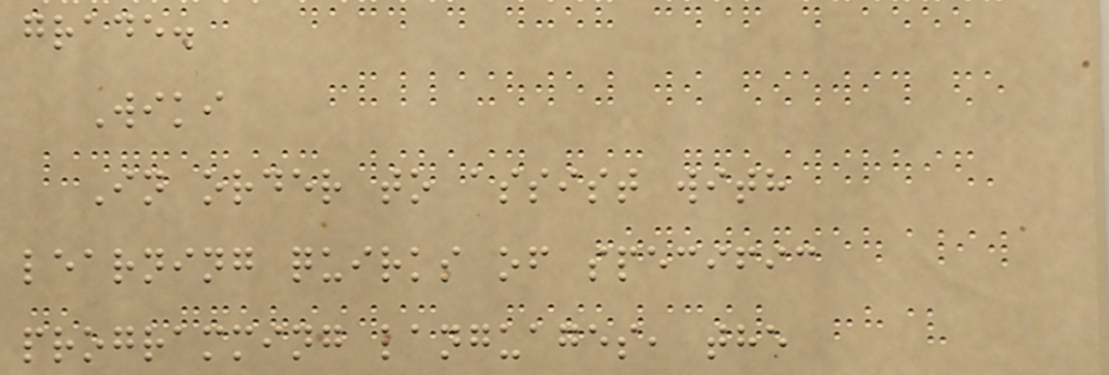grade.
Wiki
In order to assist with
learning quirks of specific
programming languages, the
